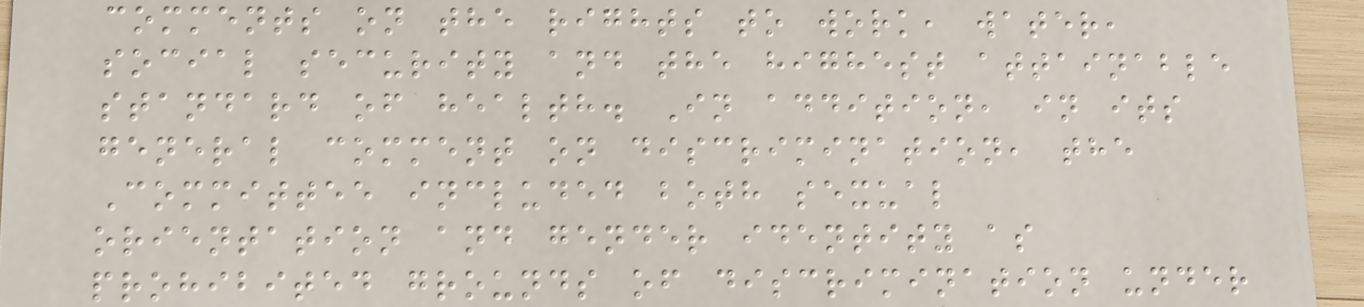comments on the rights to work, water,
social security and the highest attainable
standard of health. In addition, in its
general comment on discrimination, the
Committee included both sexual
orientation and gender identity as
prohibited grounds of discrimination under
